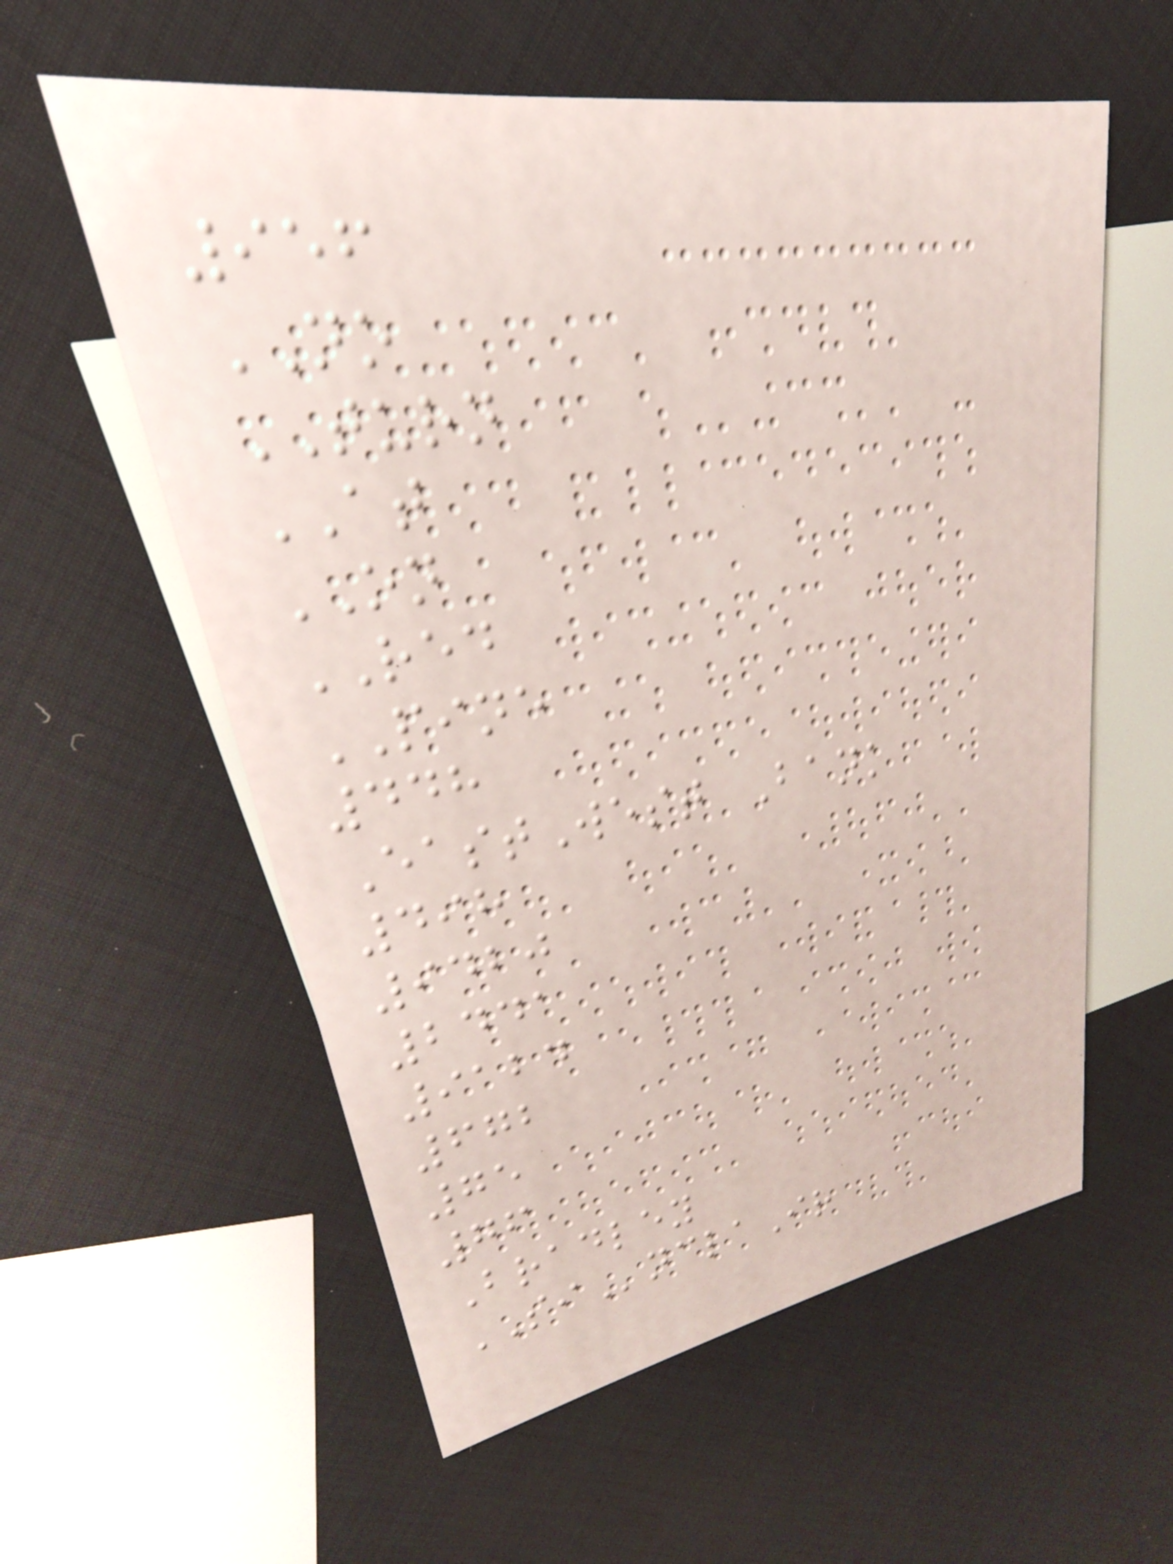956
NO
TURN
AT
ON
RED
PINE
448
EastWest Bank
498
9420
2441
9124
672
75
76
Bradley
SInclaIr
